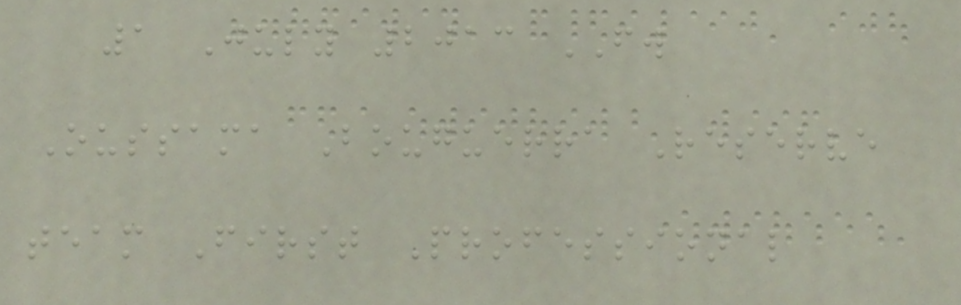1 July 2013 FW
Oussama Bouguerra Reserve
team First Professional
